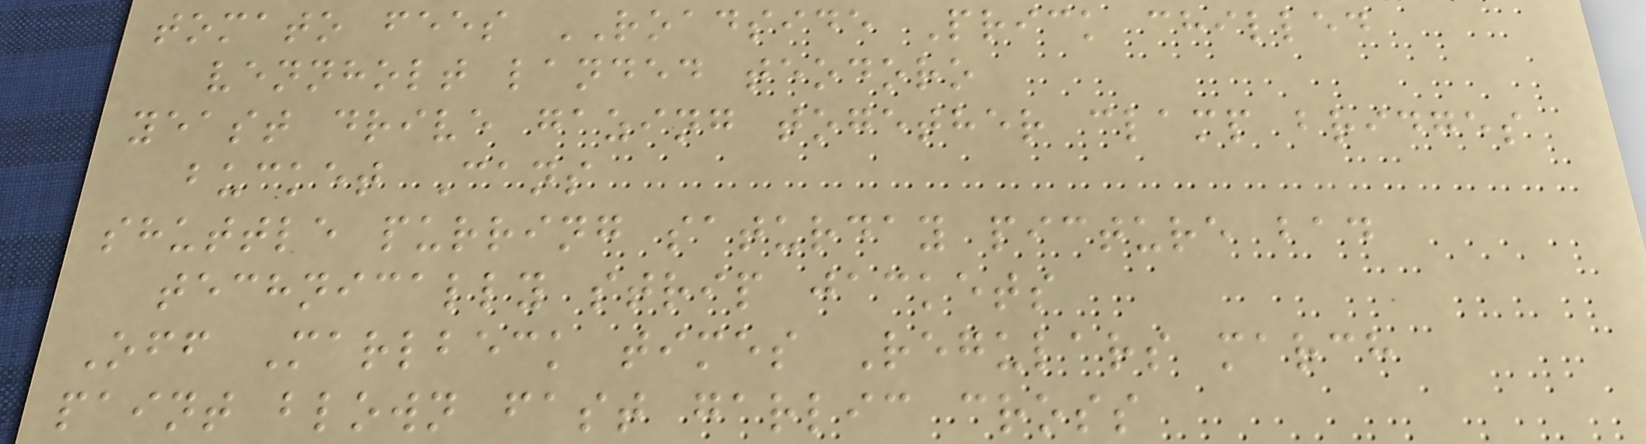tomato fees ROADSIDE Prick chilled
vennholt landed teodoro
yeast drive gazing together clamp bridges
bucket Cans
shuttle purring saturday picture bad
technically strip jackets
Off Marlbeck times Regulars march
paint blown fast garlic cross
